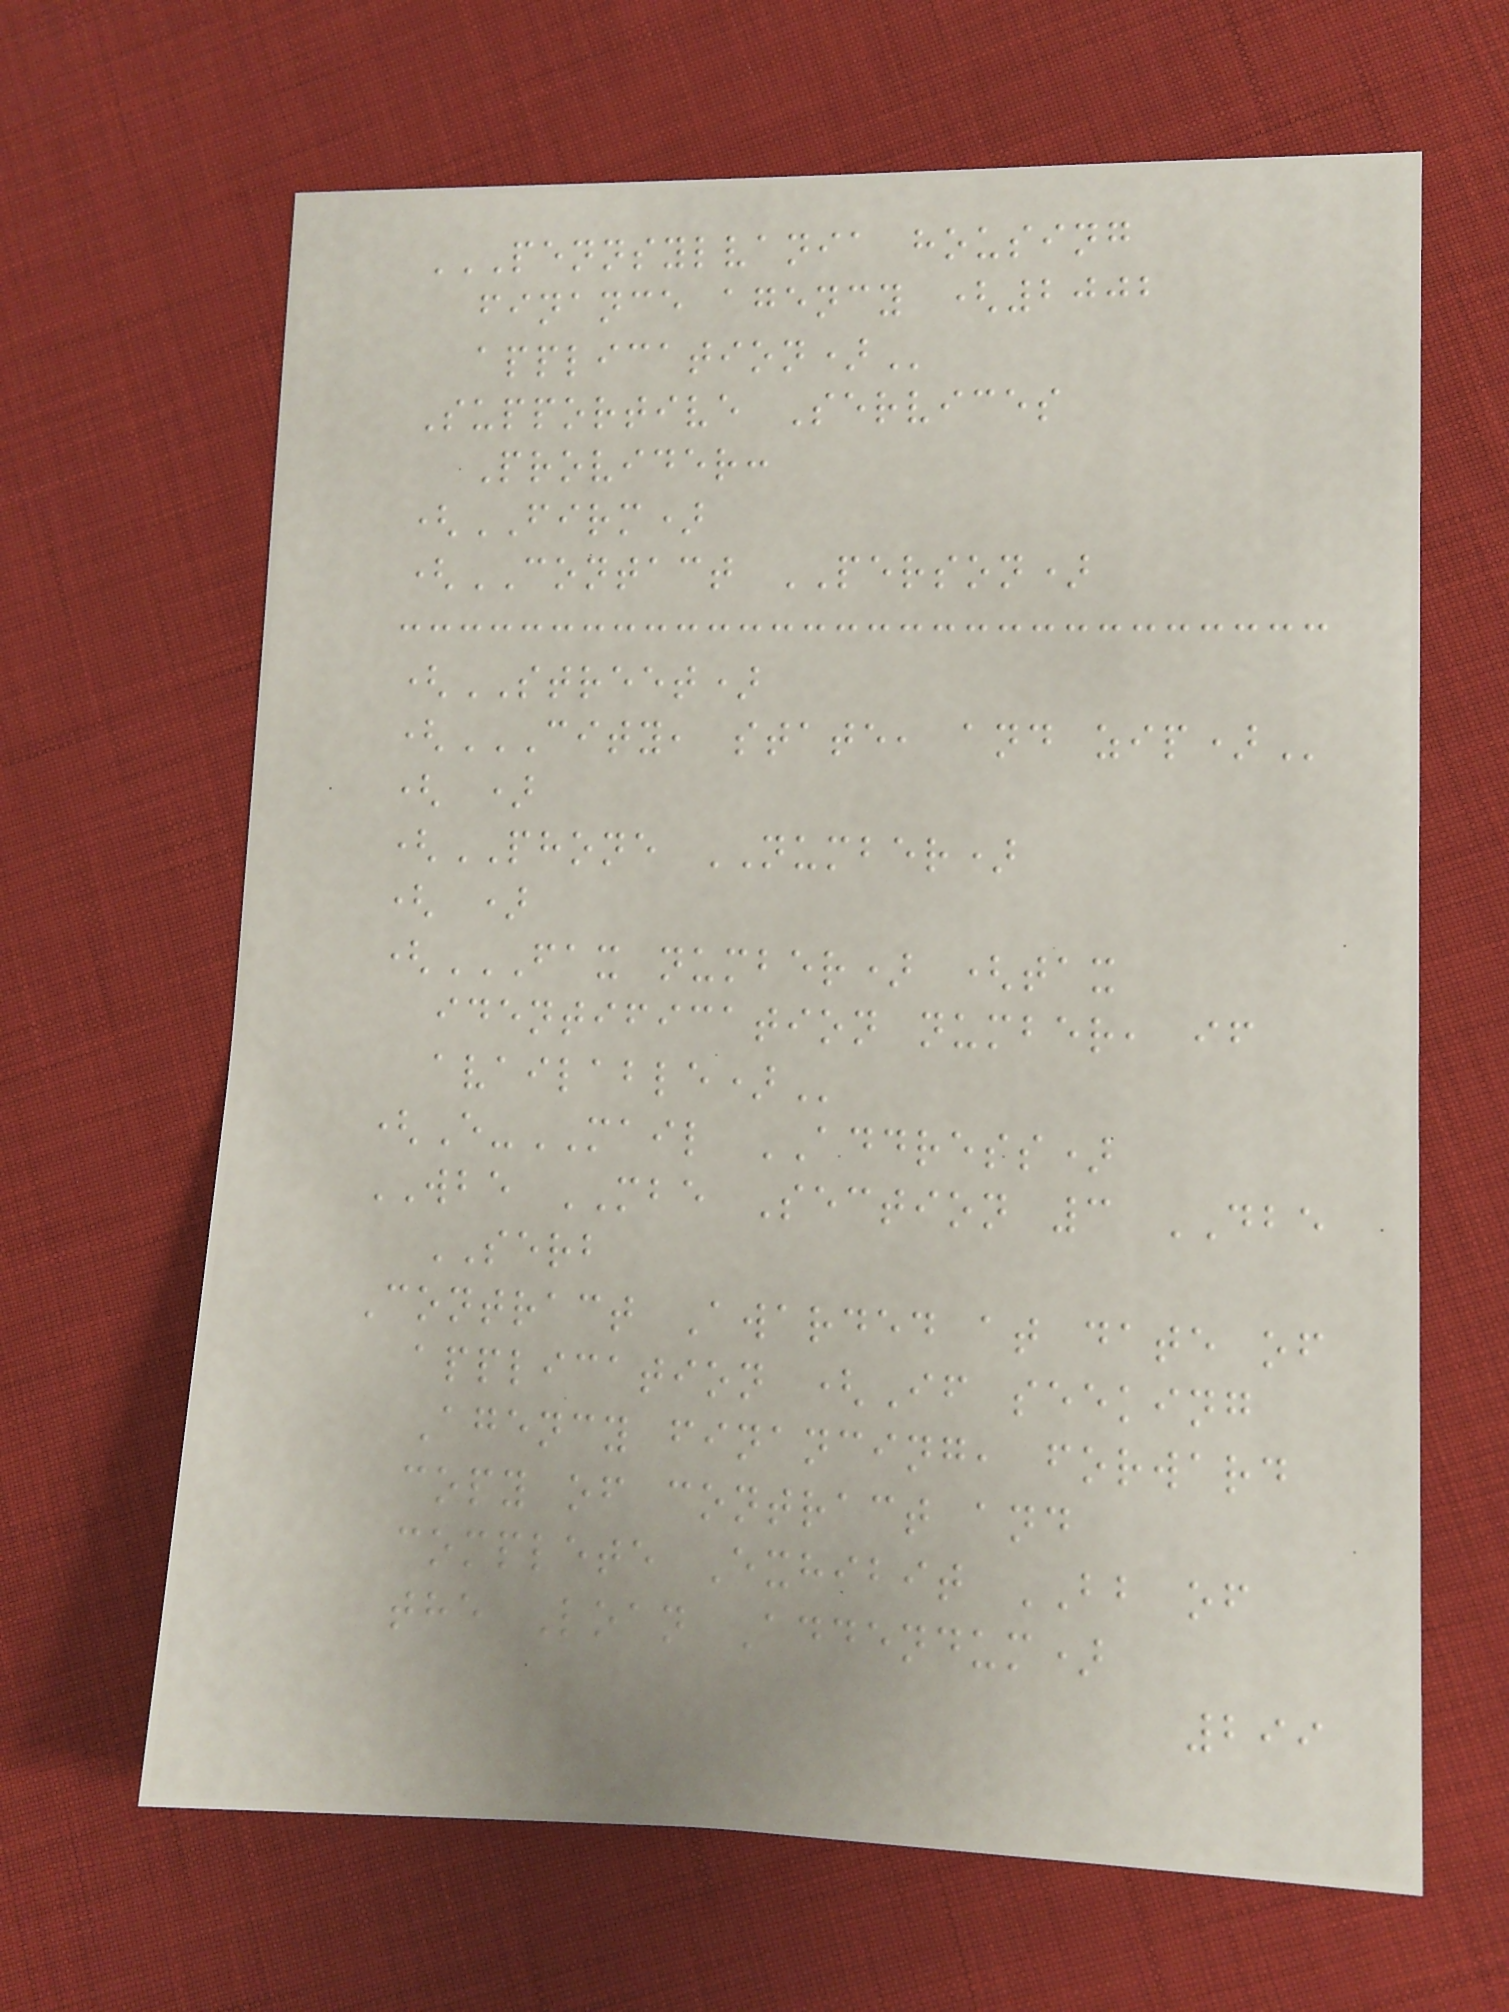PENNSYLVANIA HOUSING
FINANCE AGENCY (2002
APPLICATION)
Supportive Services
Provider:
(FIRM)
(CONTACT PERSON)
(STREET)
(CITY, STATE, AND ZIP)
( )
(PHONE NUMBER)
( )
(FAX NUMBER) (TAX
IDENTIFICATION NUMBER, IF
AVAILABLE)
(E-MAIL ADDRESS)
WBE MBE Section 3 DBE
SERB
Contract Awarded at date of
application (If seeking
Agency financing, forward
copy of contract and
complete Exhibit BB of
the Loan Addendum)
299
